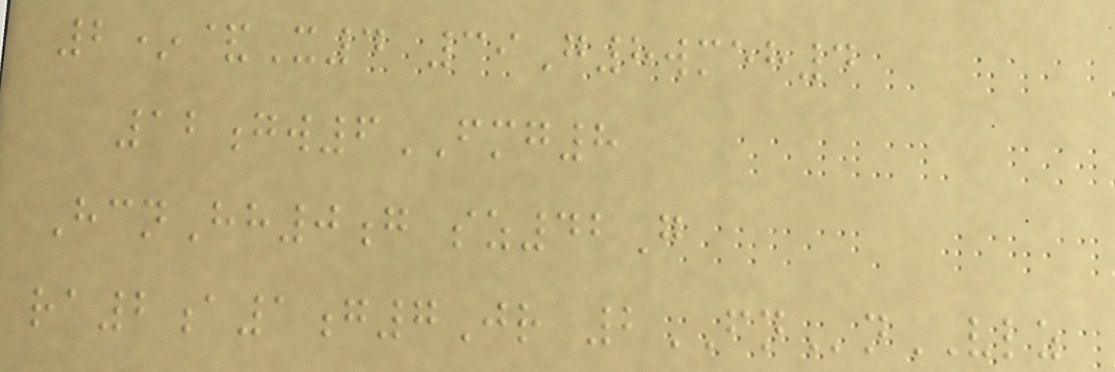2*&X4 39G8wmeh4
12gw6FMG8
HcnHh0g sz42G
ra2a1g7Jr 2FNnVLZ
